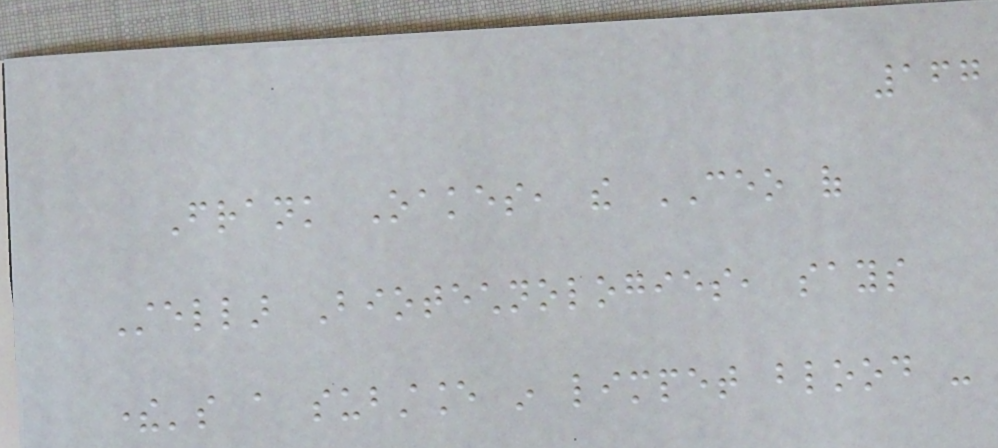167
Frank Oakes, the CEO of
Stellar Biotechnologies, says
there's a substance in limpet blood -
